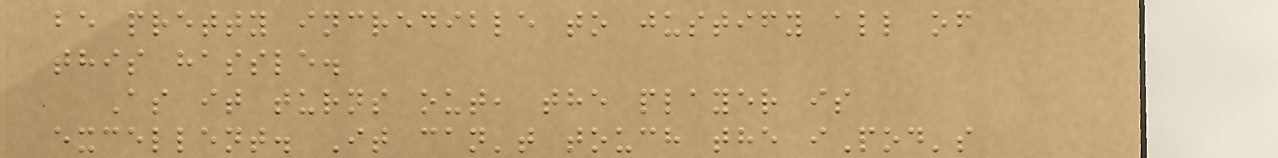be pretty incredible to justify all of
this hassle.
As it turns out, the player is
excellent. It can't touch the iPod's
